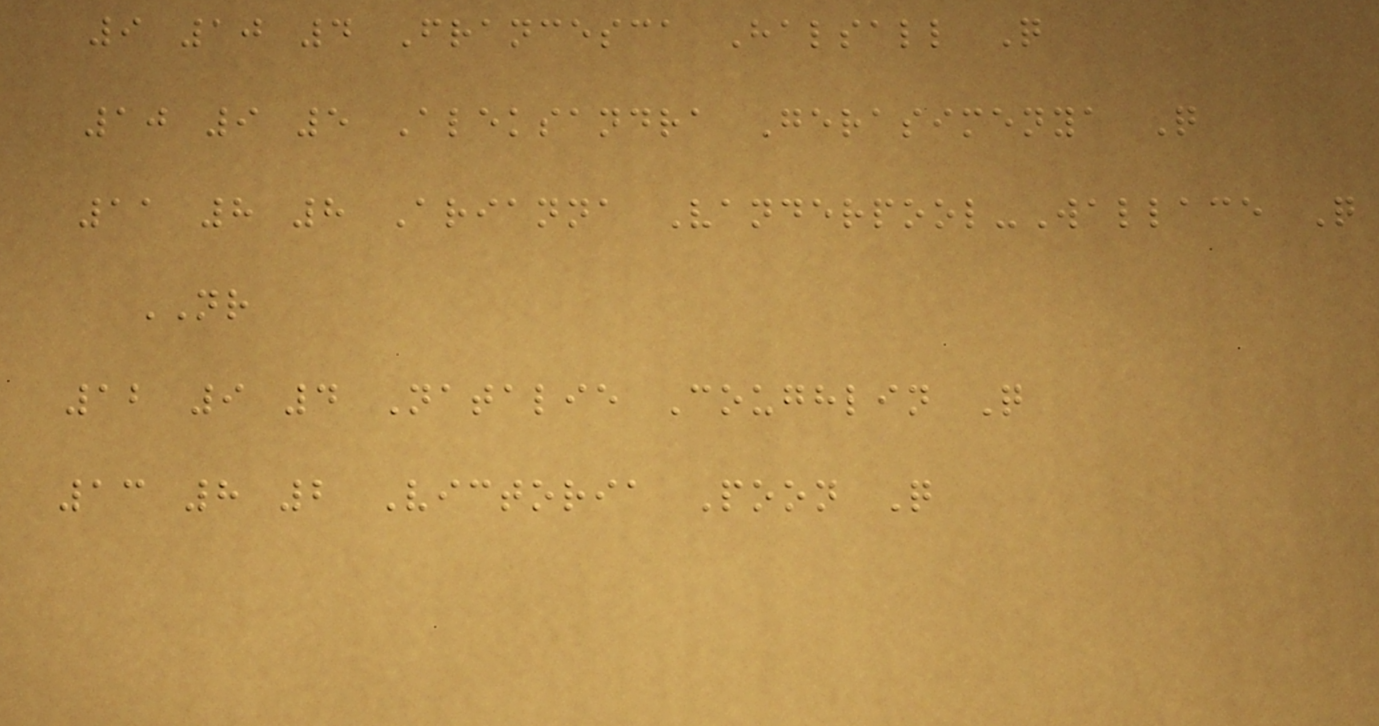9 10 4 Francesca Halsall Q
10 9 5 Aleksandra Gerasimenya Q
11 8 8 Arianna Vanderpool-Wallace Q
NR
12 9 4 Natalie Coughlin Q
13 8 2 Victoria Poon Q
